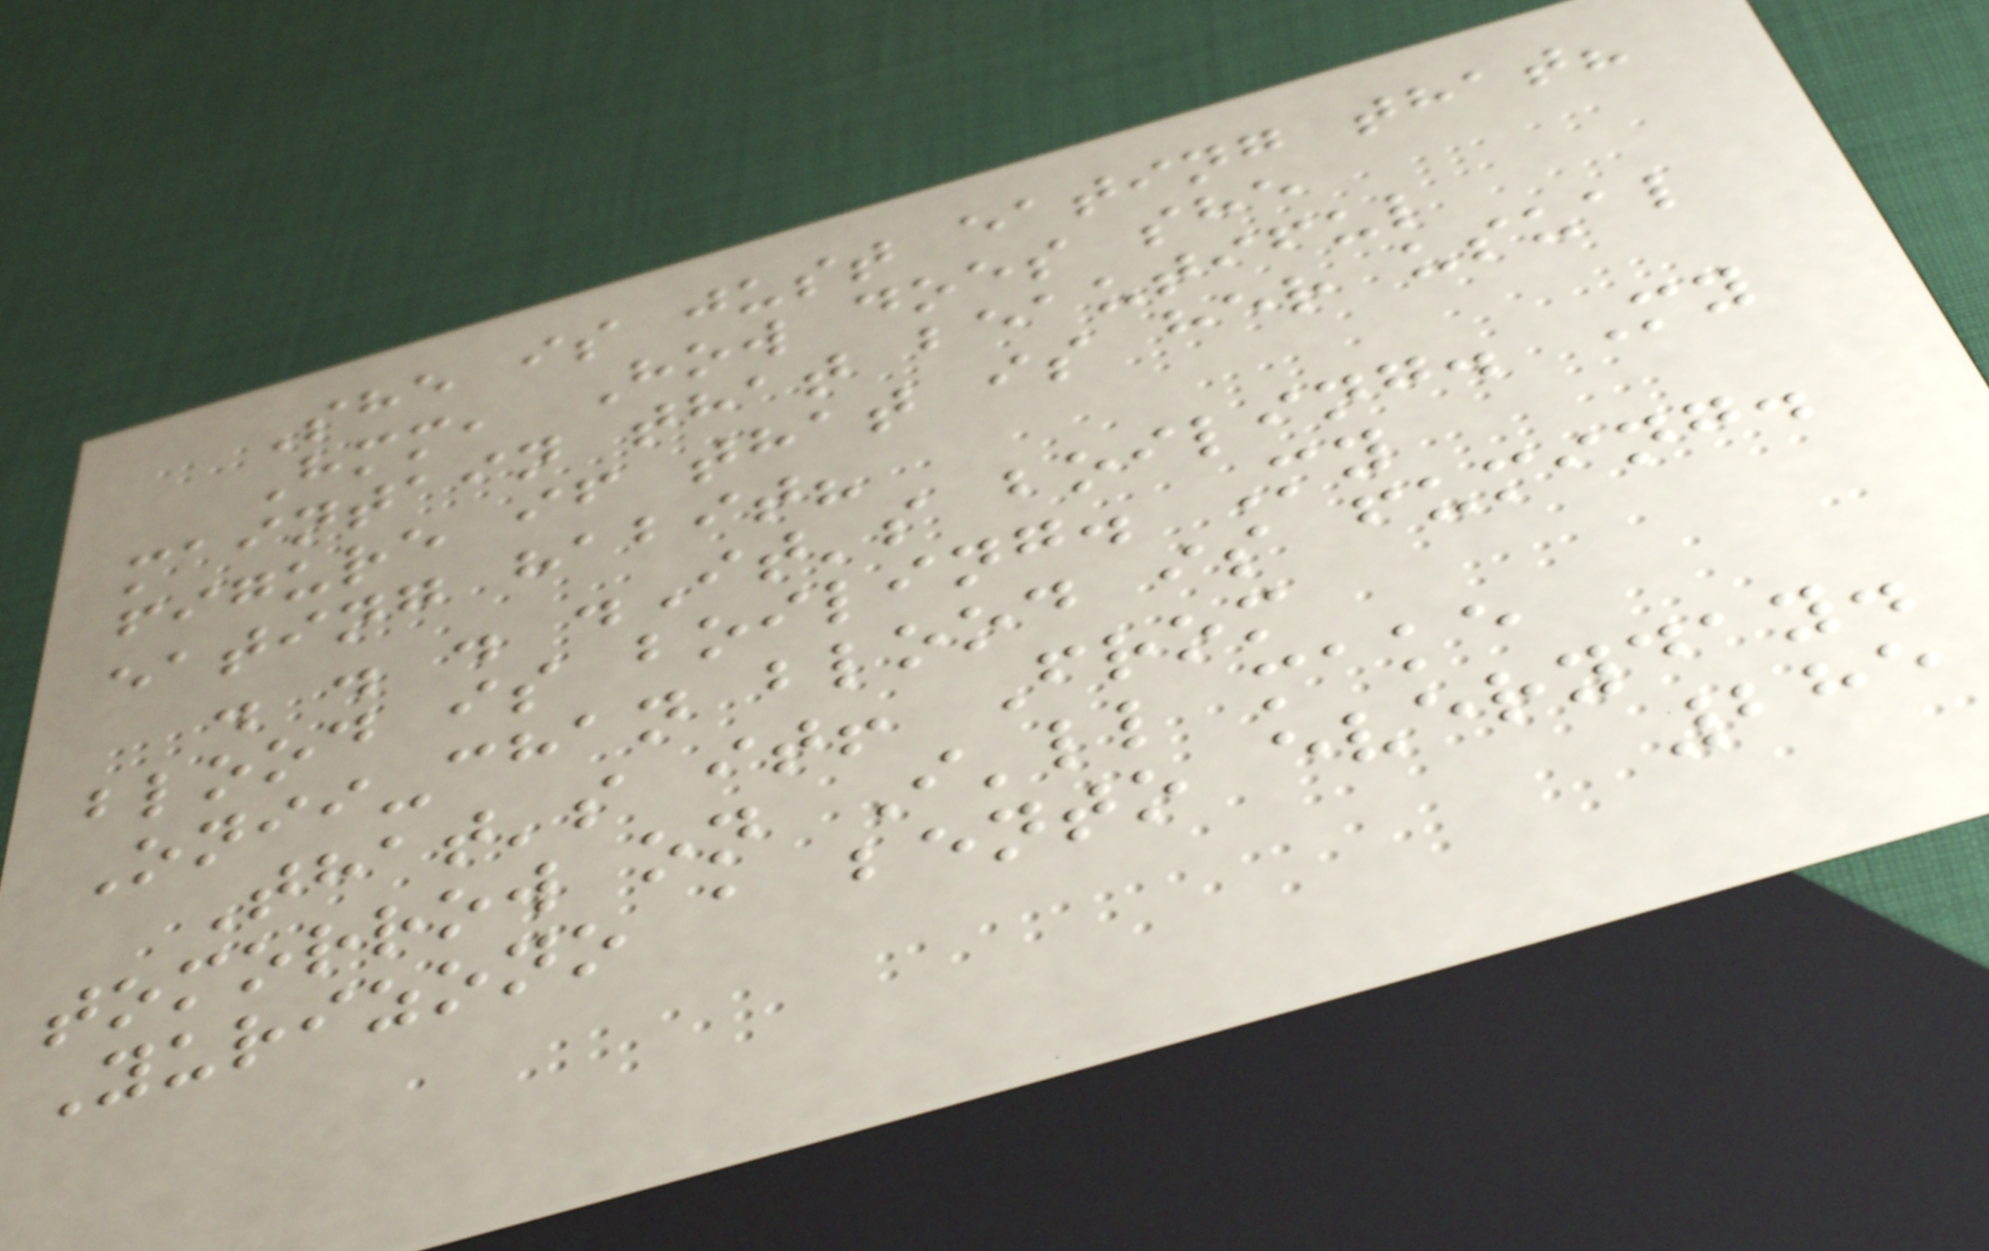She is just eating that?
Hmm, How does she
maintain that beautiful
figure if that is her usual
eating habit?
. . . .It's boiling. My
blood is boiling. My
Onii-chan blood is fuming.
That's it! From
tomorrow on I'll make
Yurizono a bento everyday.
285
